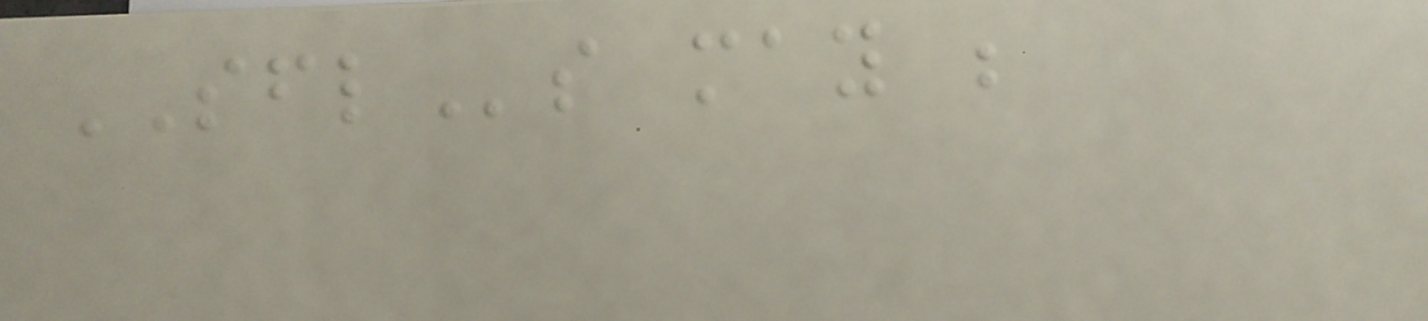SFLs may be
